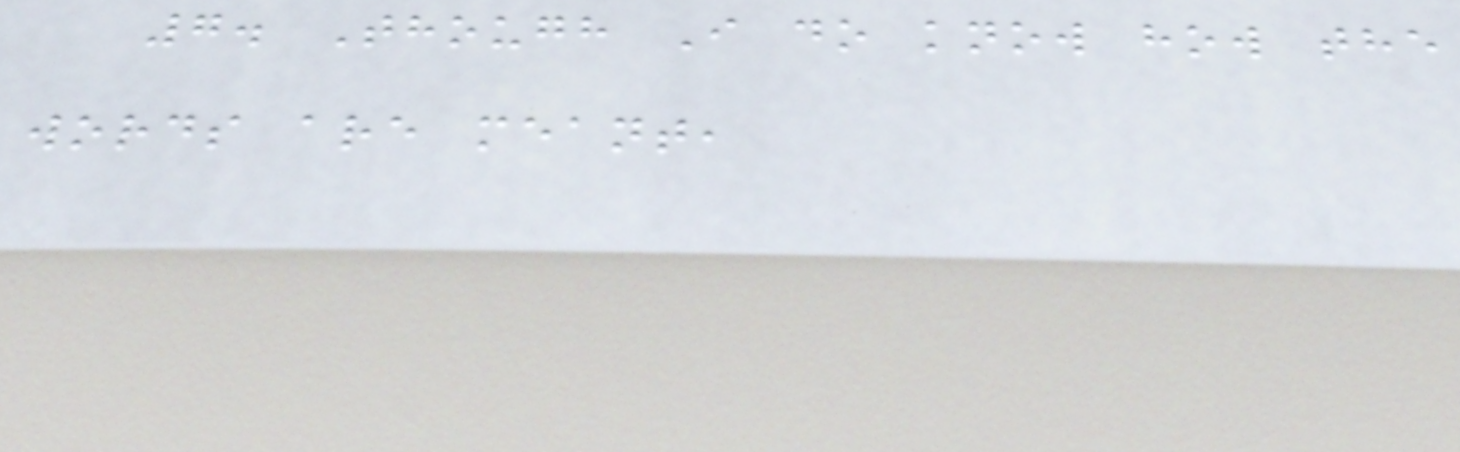7. Though I do know how the
words are meant,
